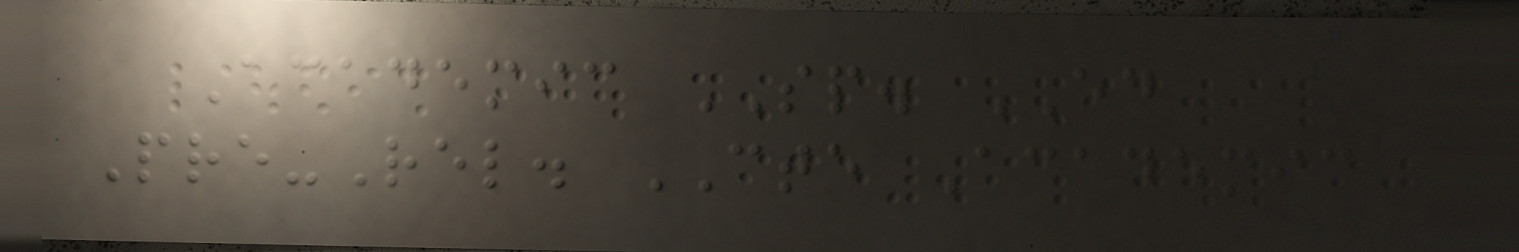Academic SP. ED
Pre-Rel. CTE Academic
